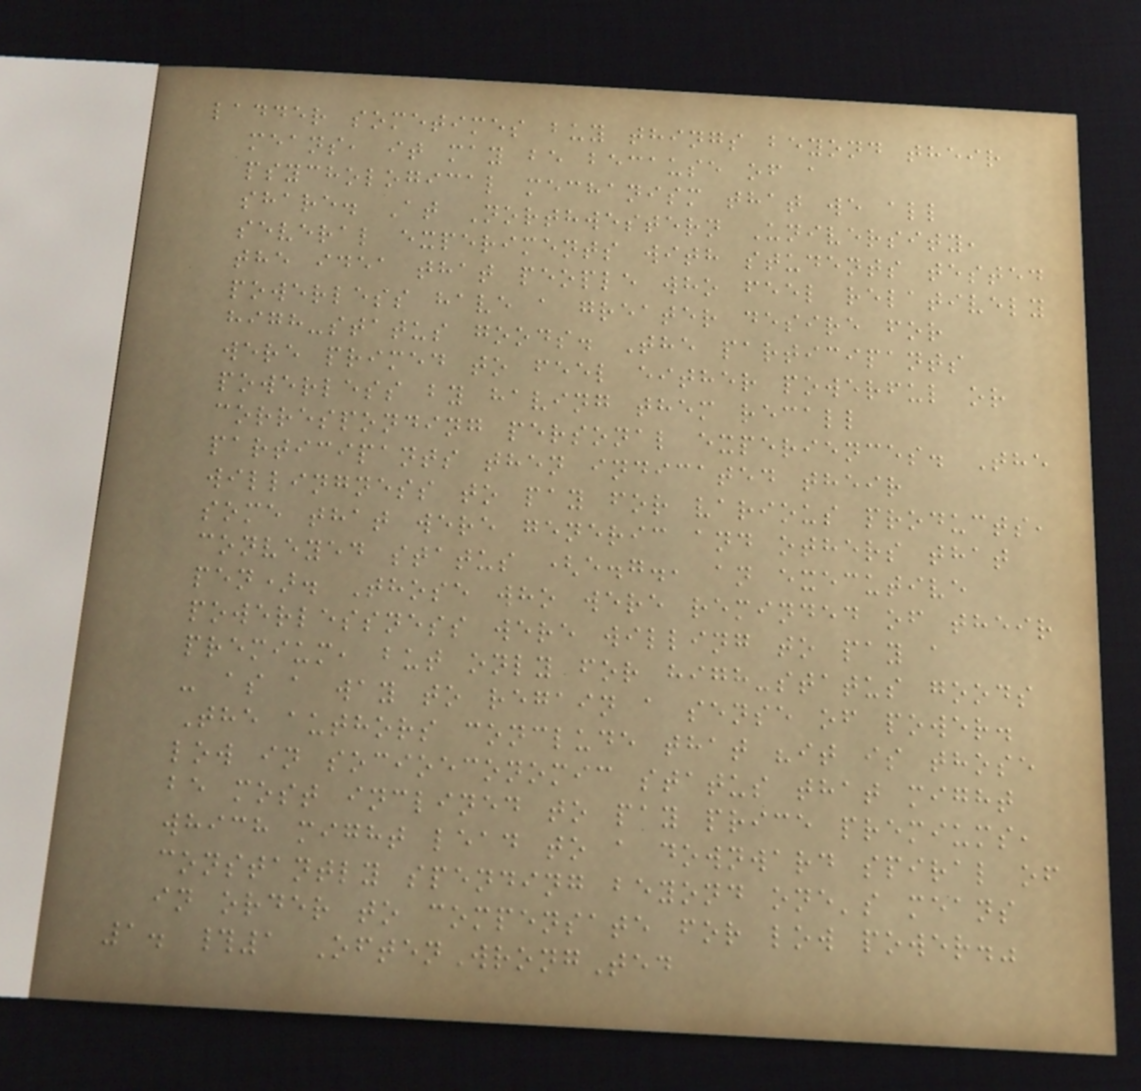ladder sometimes buy things beyond their
means, it may be because of a
psychological mechanism that we all
share. At Northwestern University,
several experiments with students tested
the idea that people who feel relatively
powerless have a greater desire for
high-status goods. The participants
were primed to feel either powerful or
powerless by having them recall
corresponding personal experiences. The
participants then indicated their
willingness to pay for various products,
some that were generic and others that
conveyed status (e.g., an executive
pen). Those who were reminded of their
powerlessness were willing to pay a
premium, but only for high-status goods
- as a way to regain a sense of power.
The authors conclude that "it is those
low in socioeconomic status that might
be most inclined to pay price premiums,
which might lead to a downward spiral of
constantly spending beyond one's means
in order to compensate for low power."
1. #1 OftenWrongTed
